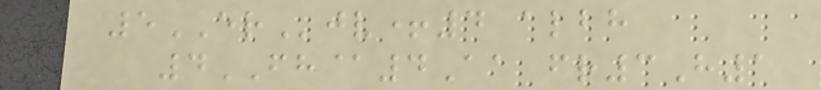5ERjv+4 albh
4FH@4Aa fr3H1
